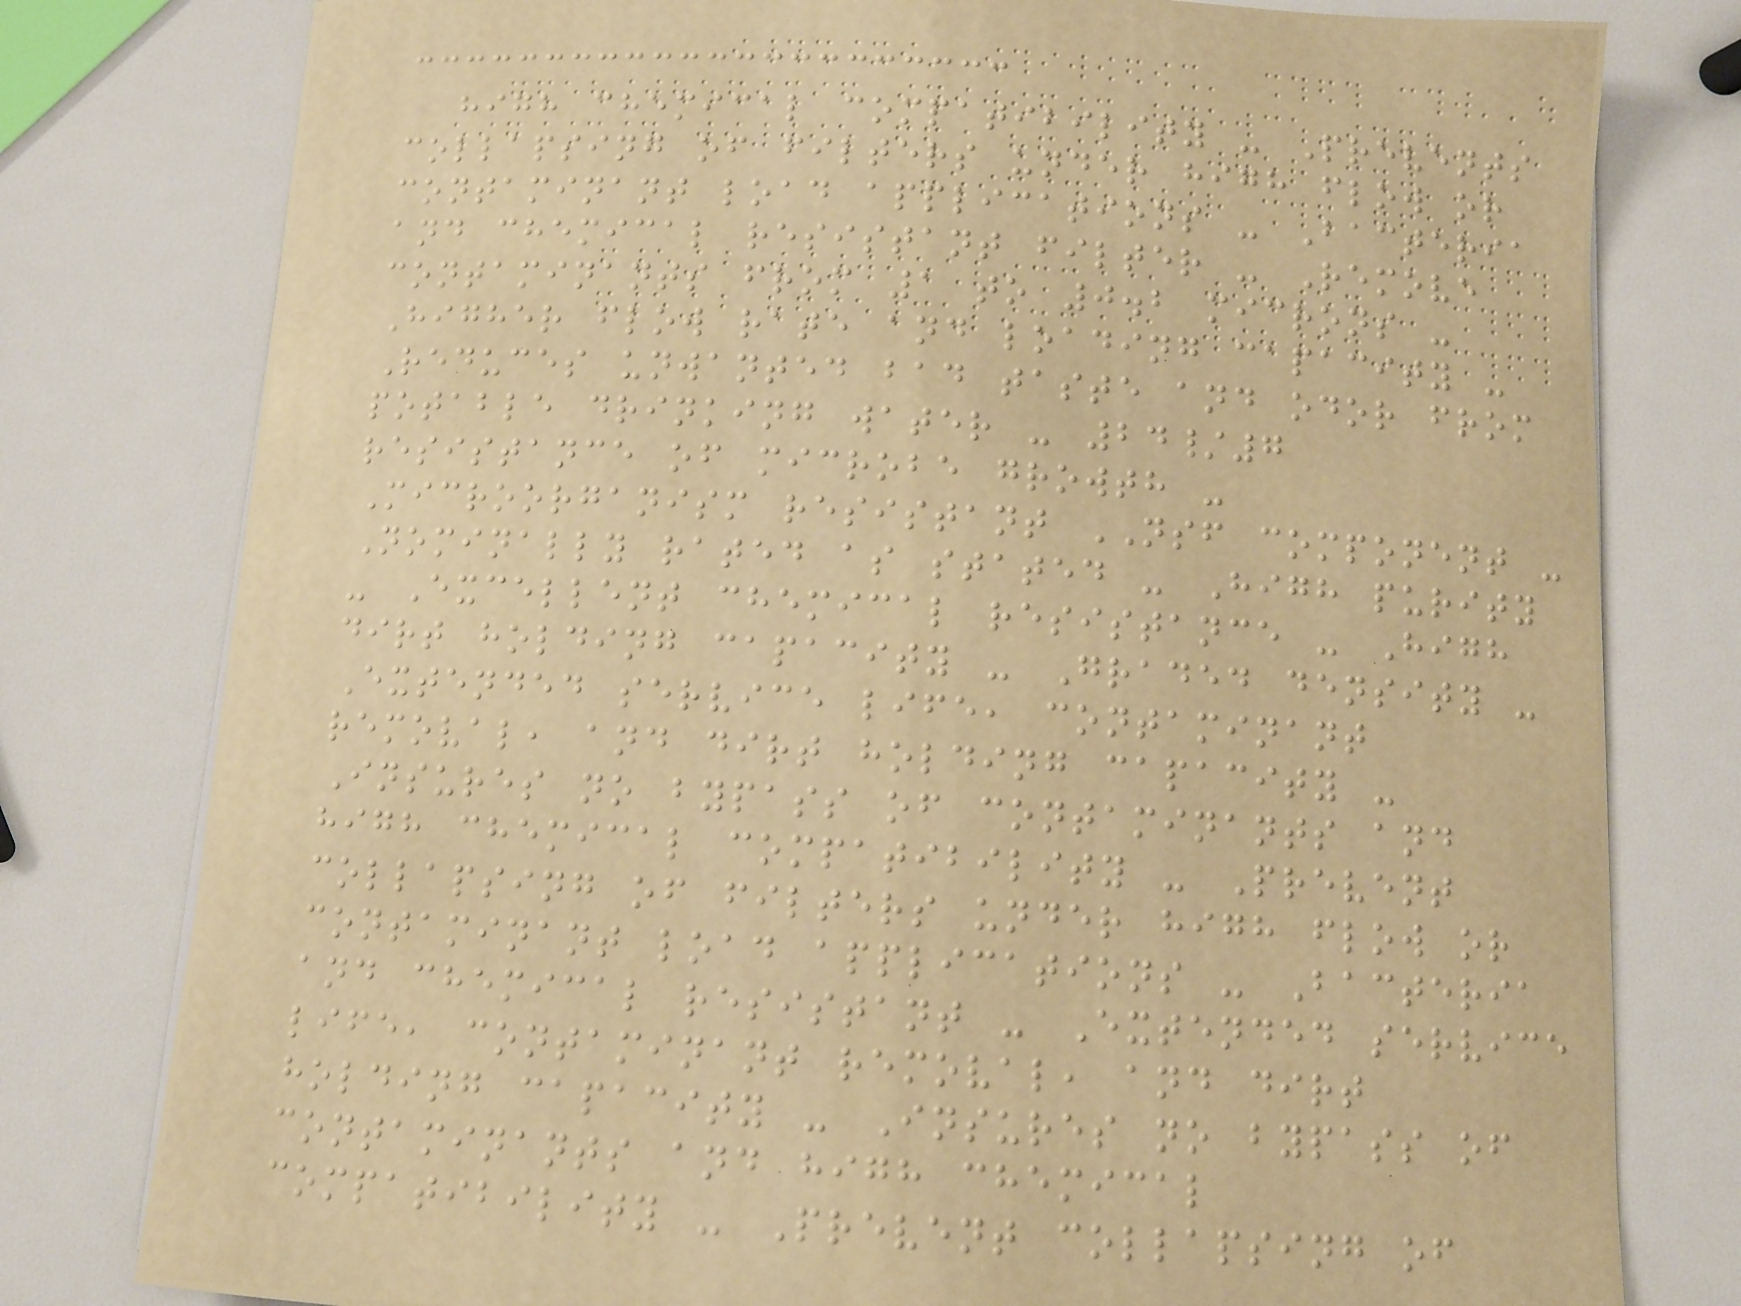high chemical compatibility - Prevents
collapsing of filters under high flow or
contaminant load applications - Bacteria
and chemical resistant filter - Remove
contaminants from 1 to 0.2 microns -
Higher flow rate and loading capacity -
Reduces unwanted bad taste and odor from
potable drinking water - 24/7
resistance of microbe growth -
Microorganism resistant NSF component -
Nominally rated as stated - High purity
- Excellent chemical resistance - High
dirt holding capacity - Graded density -
Extended service life, contaminant
removal, and dirt holding capacity -
Insures no bypass of contaminants and
high chemical compatibility - Prevent
collapsing of filters under high flow or
contaminant load applications - Bacteria
and chemical resistant - Extended service
life, contaminant removal, and dirt
holding capacity - Insures no bypass of
contaminants and high chemical
compatibility - Prevent collapsing of
